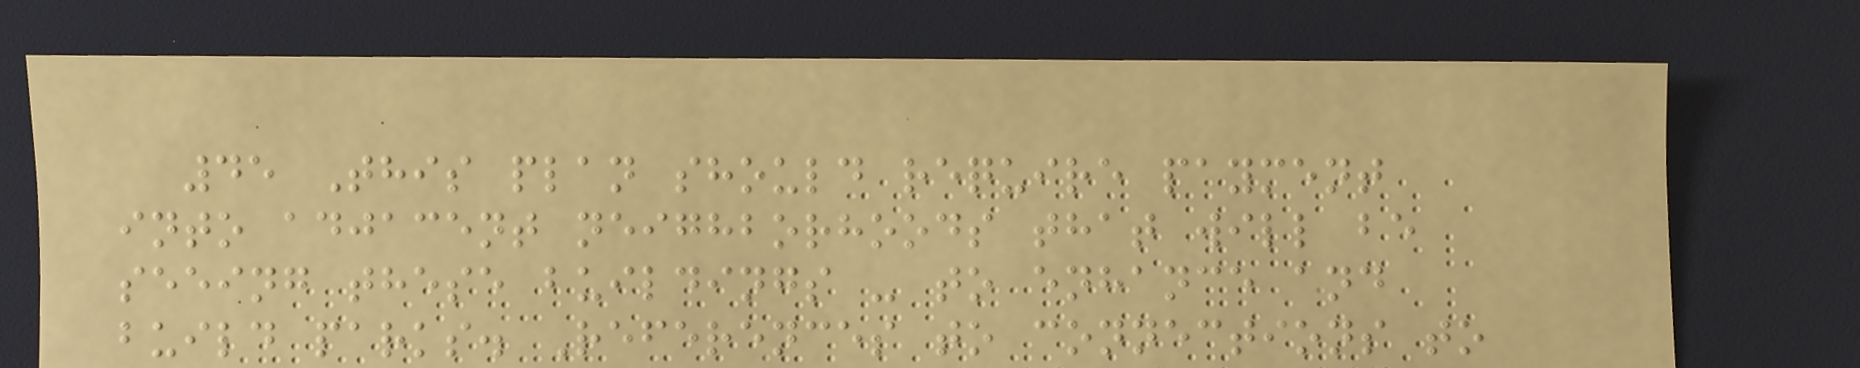45 This plan should require payment
into adjacent neighborhoods that will be
seeing these buildings - to enhance and
build parks. References to connections to
